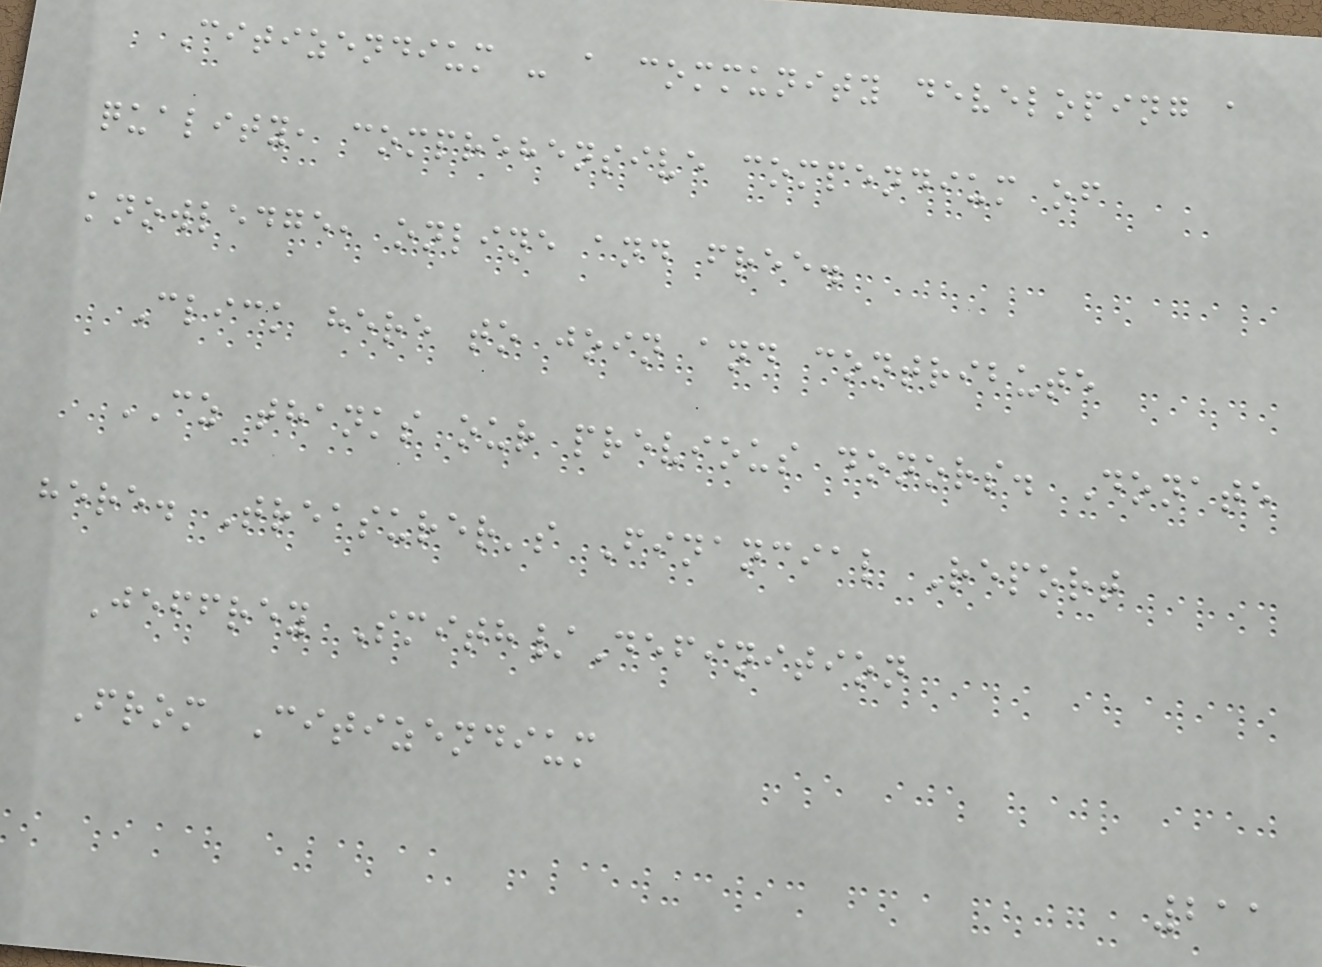Citizendium - a community developing a
quality, comprehensive compendium of
knowledge, online and free.
Click here to join and contribute
CZ thanks our previous donors. Donate
here. Treasurer's Financial Report
Jeffrey Smith/Definition
From Citizendium
211
